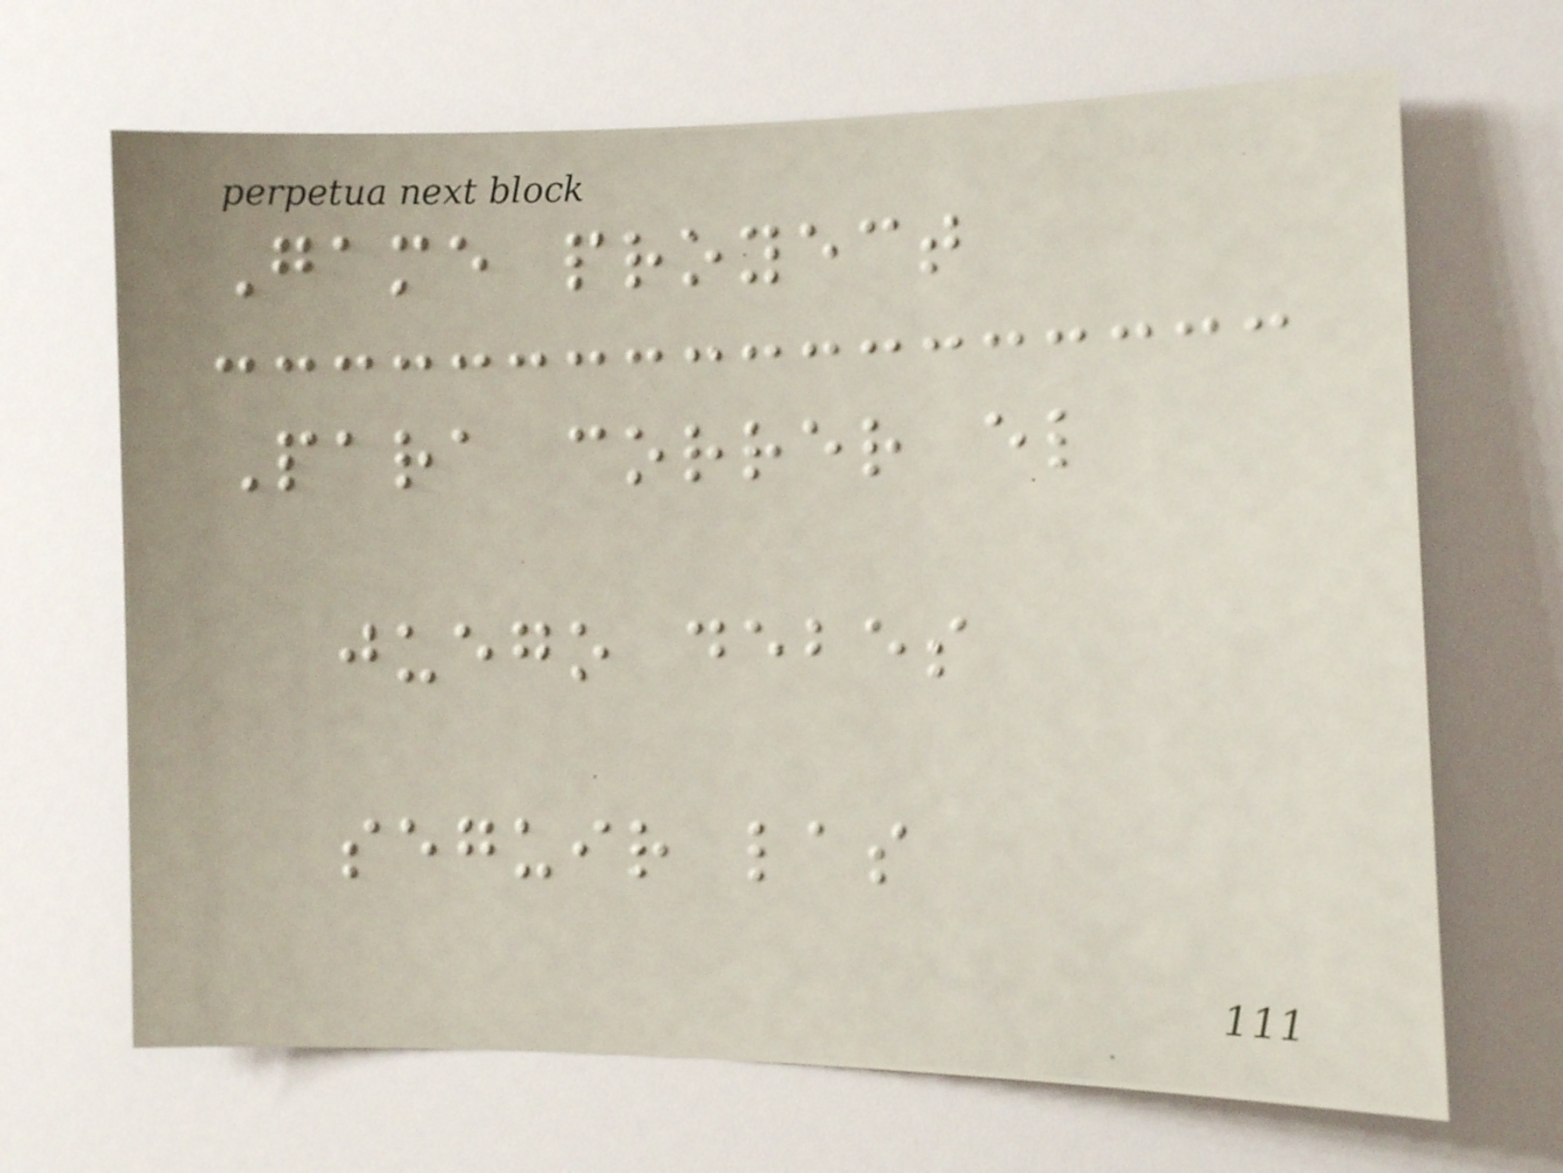Game proyect
Para correr el
juego debes
seguir las
